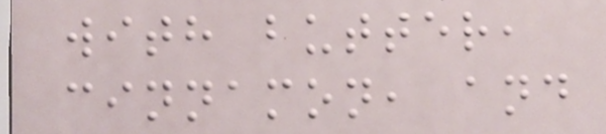with butter,
cinnamon, and
